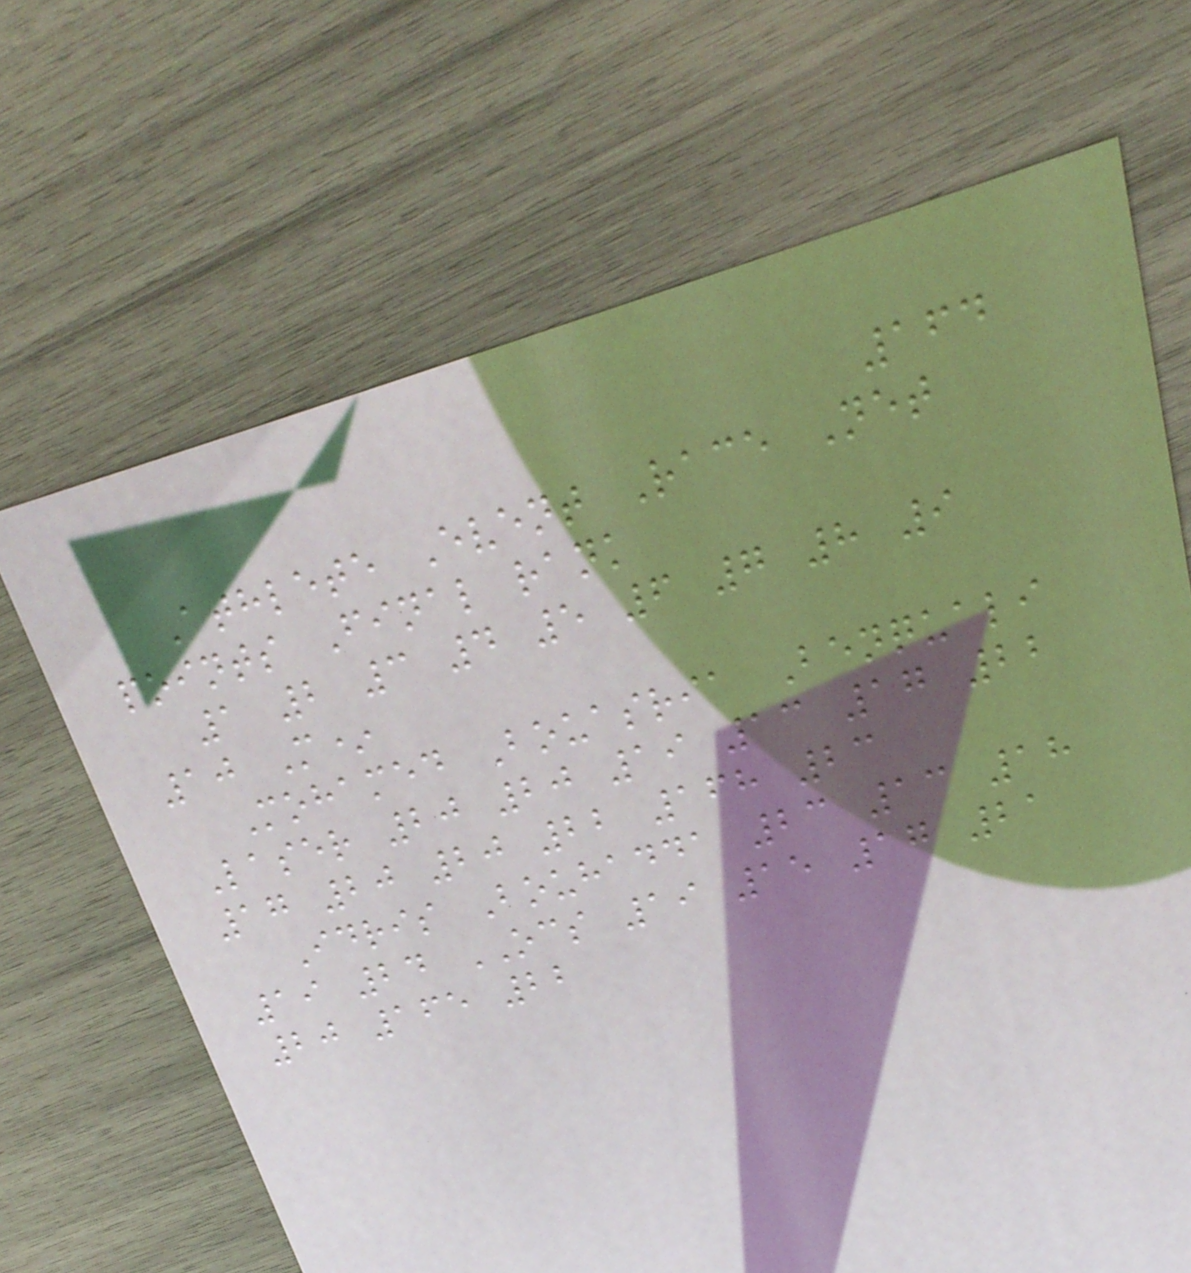164
Athlete Event Race Net
points Final rank
1 2 3 4 5 6 7 8 9
10 M*
Mohamed Bouasria Benquali
Laser 20 20 19 13 17 22
17 20 20 22 168 23
Idris Bouhadda 23 13 18
19 24 OCS 19 15 17 21
20 165 22
